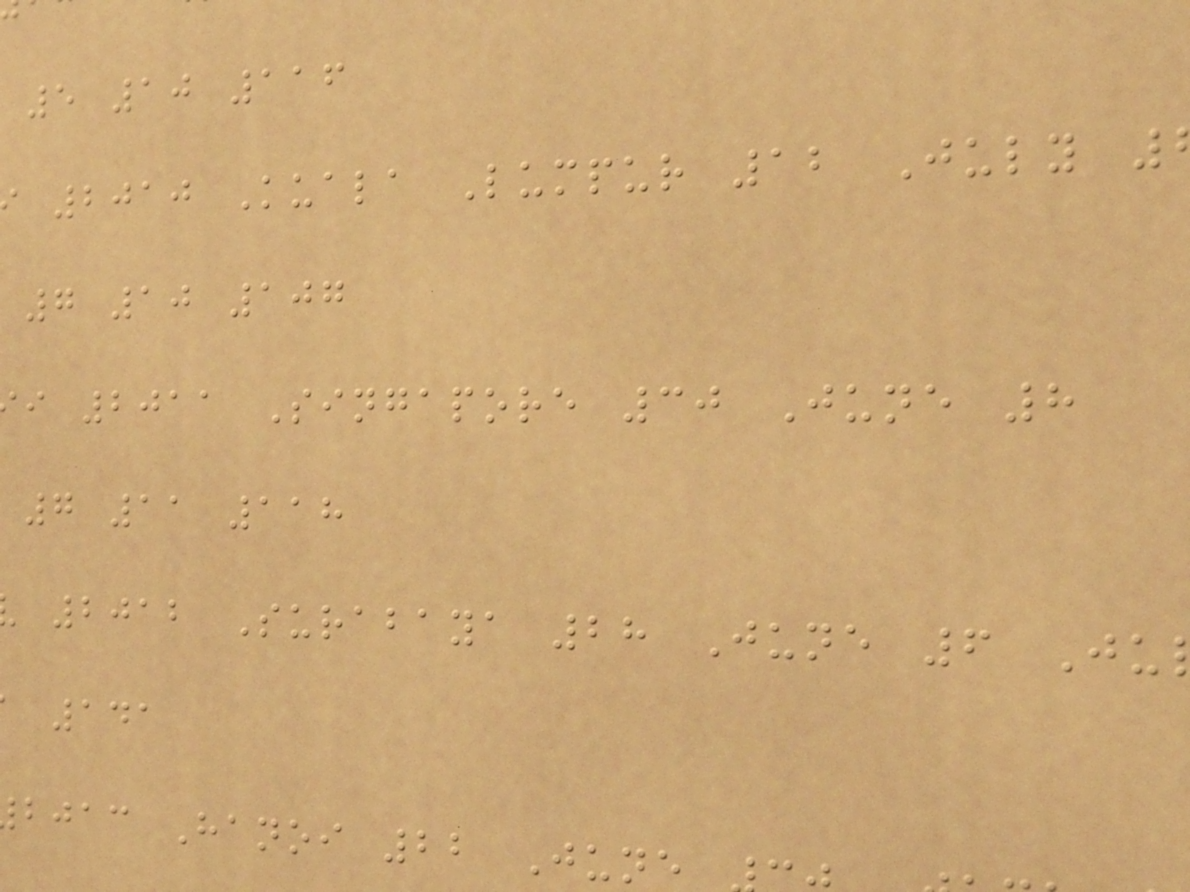5 10 116
2010 Kuala Lumpur 12 July
7 10 107
i 2011 Singapore 30 June 8
7 11 118
2012 Surabaya 28 June 6 Ju
141
bjac Hanoi 22 June
